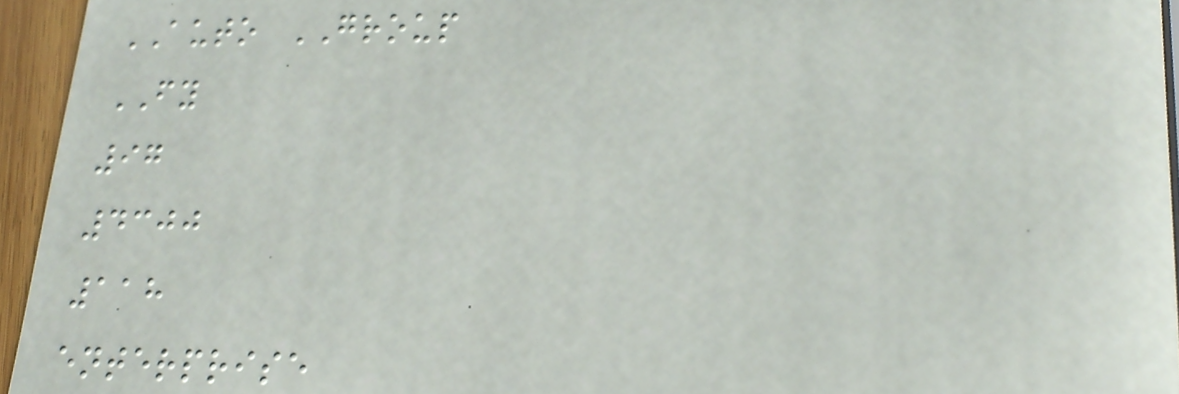AUTO GROUP
FY
97
4300
118
enterprise
